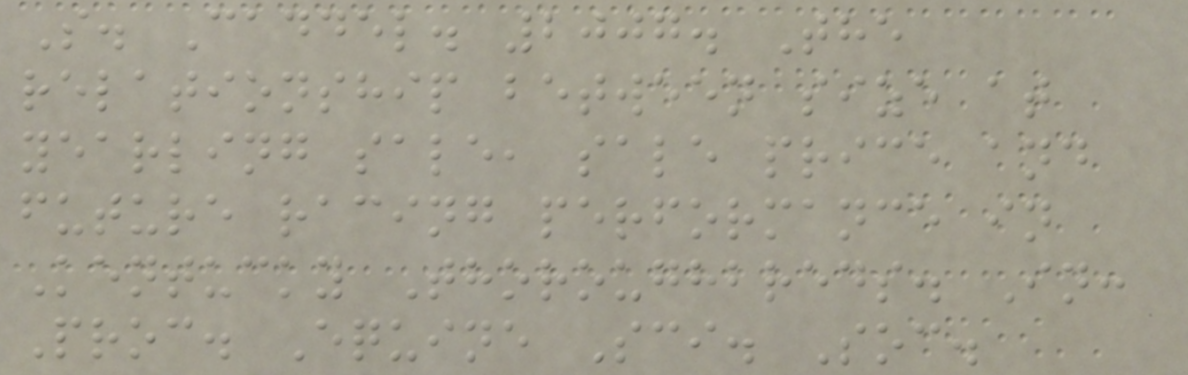S. Caddel. 2007. The
relationship between size at
yearling sale, sale price and
future racing performance in
Kentucky Thoroughbreds. In:
Proc. Equine Sci. Soc.
